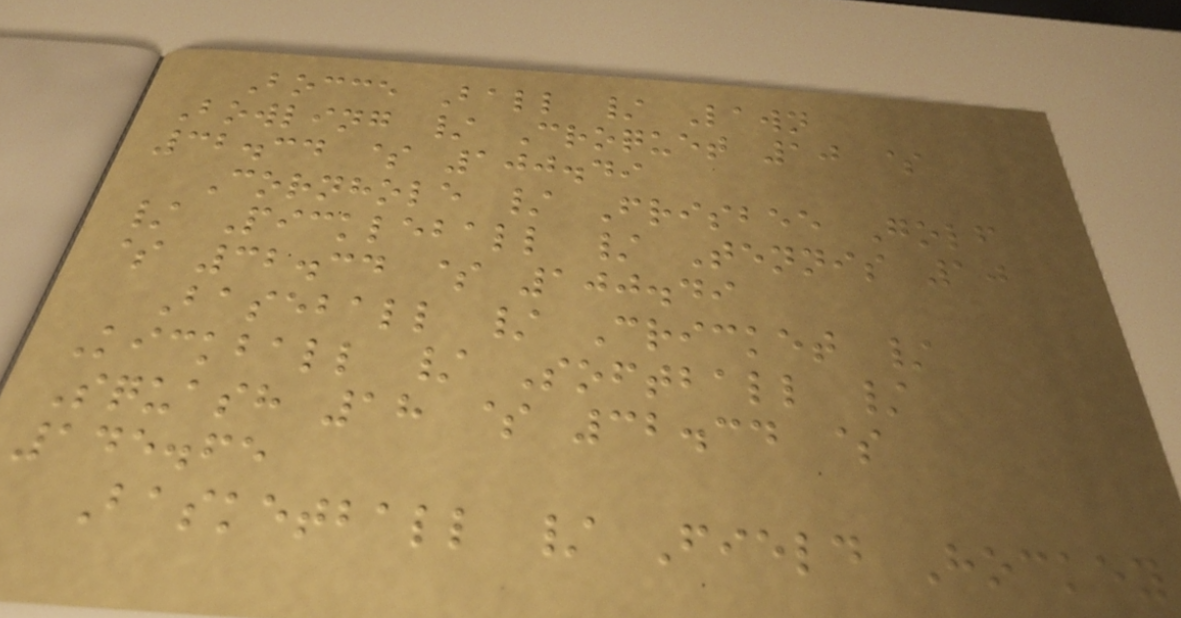Bocce Ball / Lawn
Bowling / Croquet 10 $
32.34 $ 100.49
Cornhole / Frisbee Golf
/ Pickleball / Tennis 10
$ 32.34 $ 100.49
Baseball / Cricket /
Kickball / Softball /
Squash 18 $ 32.34 $
145.65
Basketball / Field Hockey
